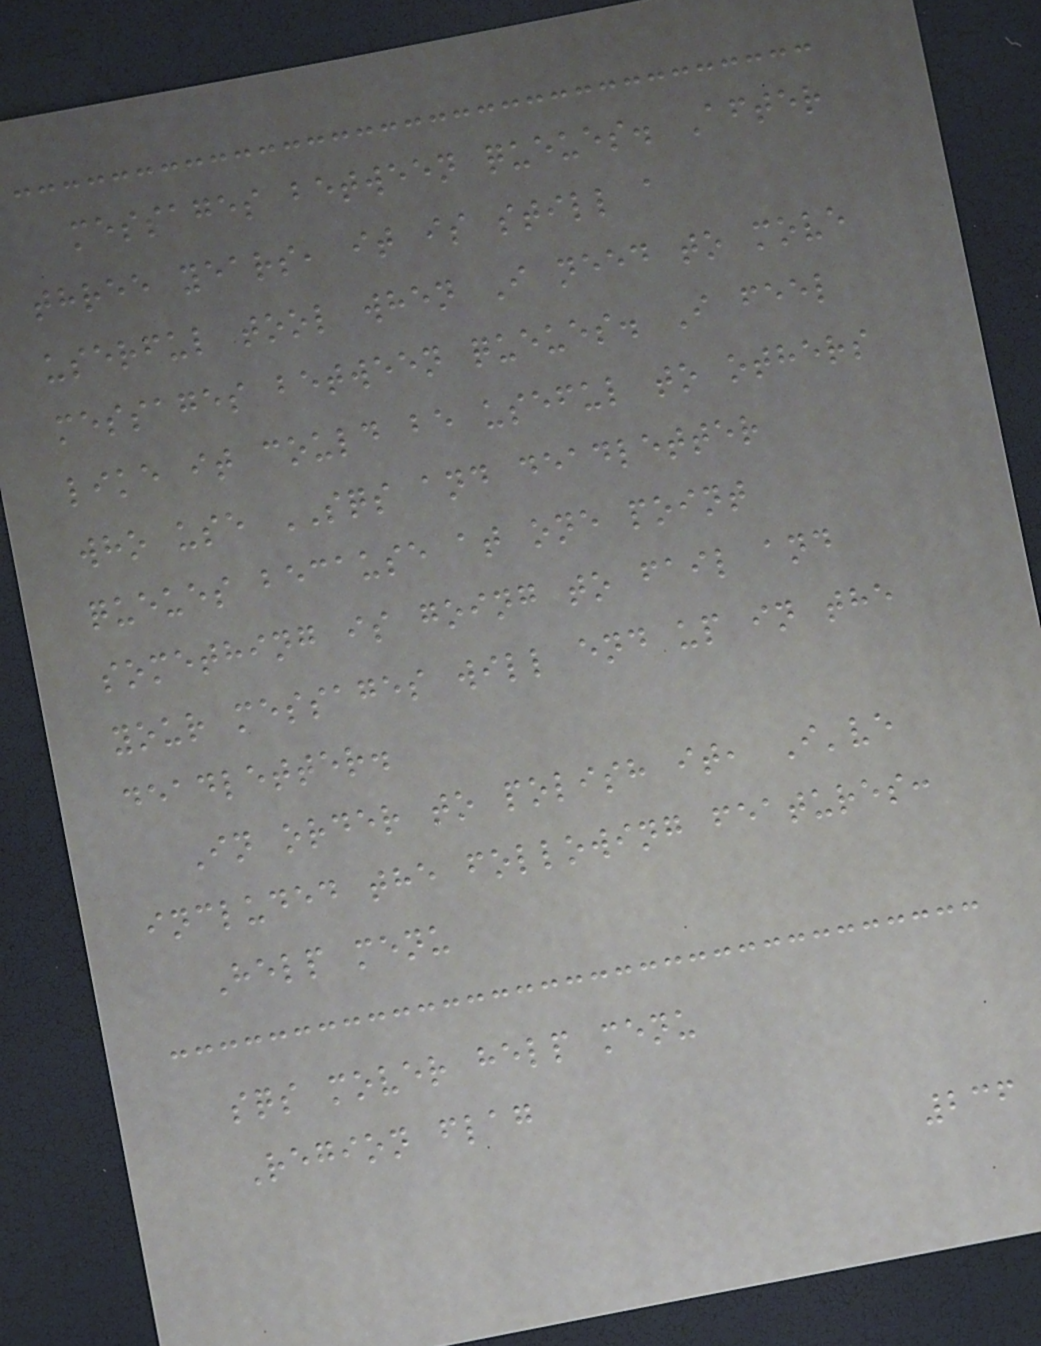messages between queues. After
three years, it is still a
userful tool when I need to move
messages between queues. I feel
like it could be useful to others
who use SQS and deadletter
queues because at one point
something is going to fail and
your messages will end up in the
deadletter.
In order to polish it, I've
included the following features:
Help menu
sqs mover help menu
Region flag
236
